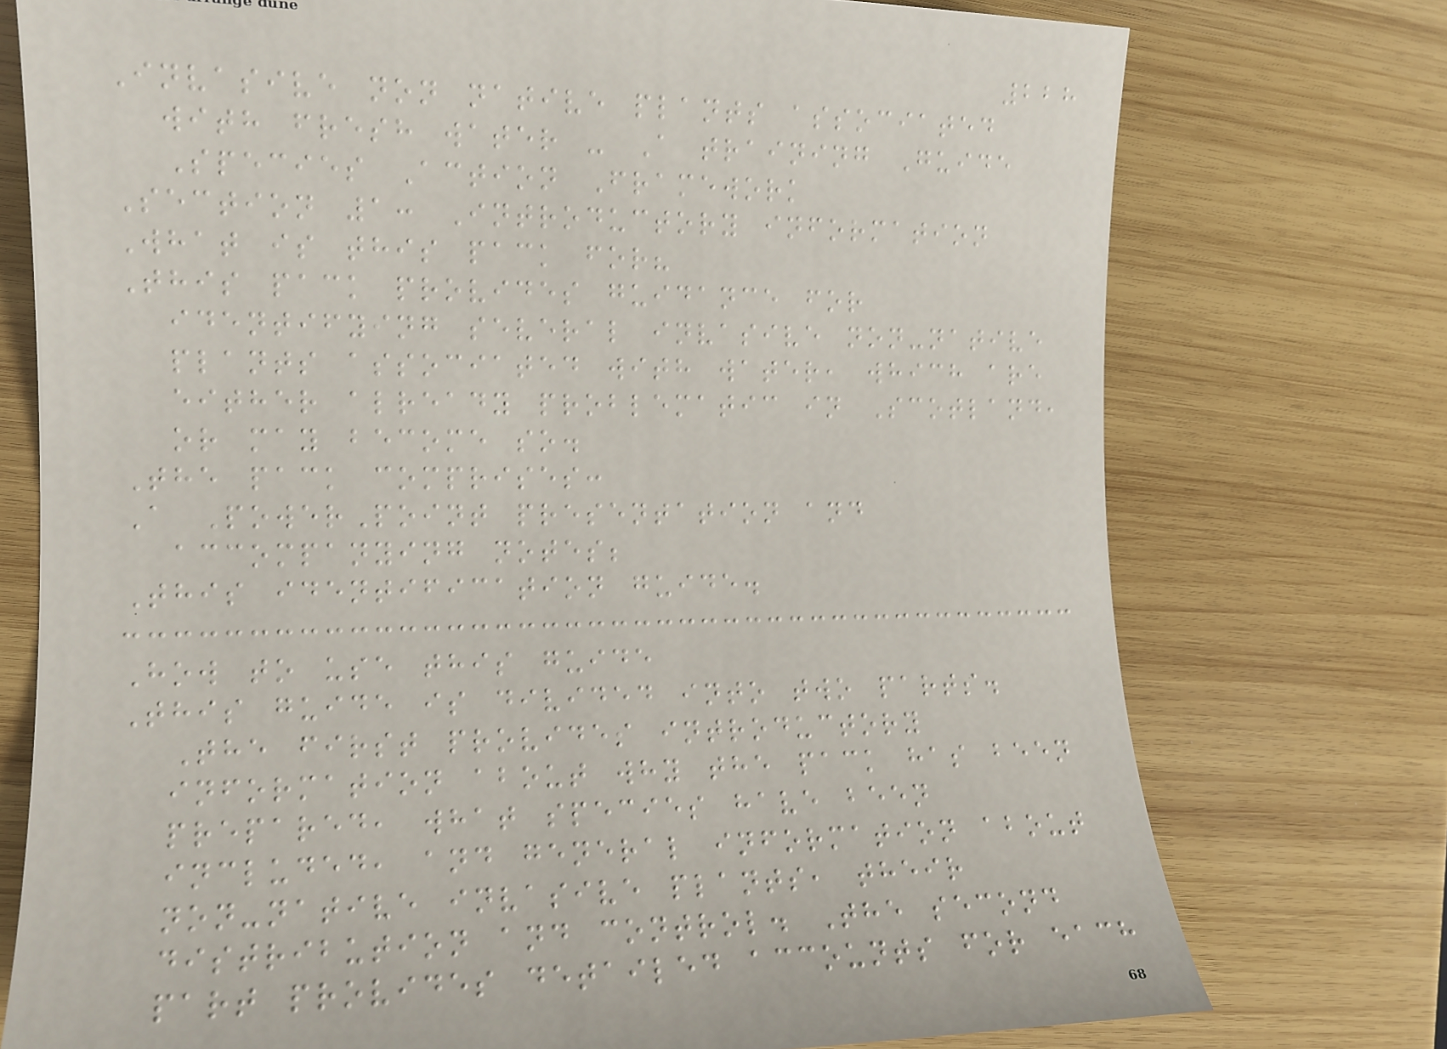228
Invasive non native plants associated
with fresh water - A training Guide
Species Action Framework
Section 1: Introductory information
What is this pack for?
This pack provides guidance for
identifying several invasive non-native
plants associated with water, which are
either already problematic in Scotland,
or may become so.
The pack comprises:
A PowerPoint presentation and
accompanying notes;
This identification guide.
How to use this guide
This guide is divided into two parts.
The first provides introductory
information about why the pack has been
prepared, what species have been
included, and general information about
non-native invasive plants, their
distribution and control. The second
part provides detailed accounts for each
